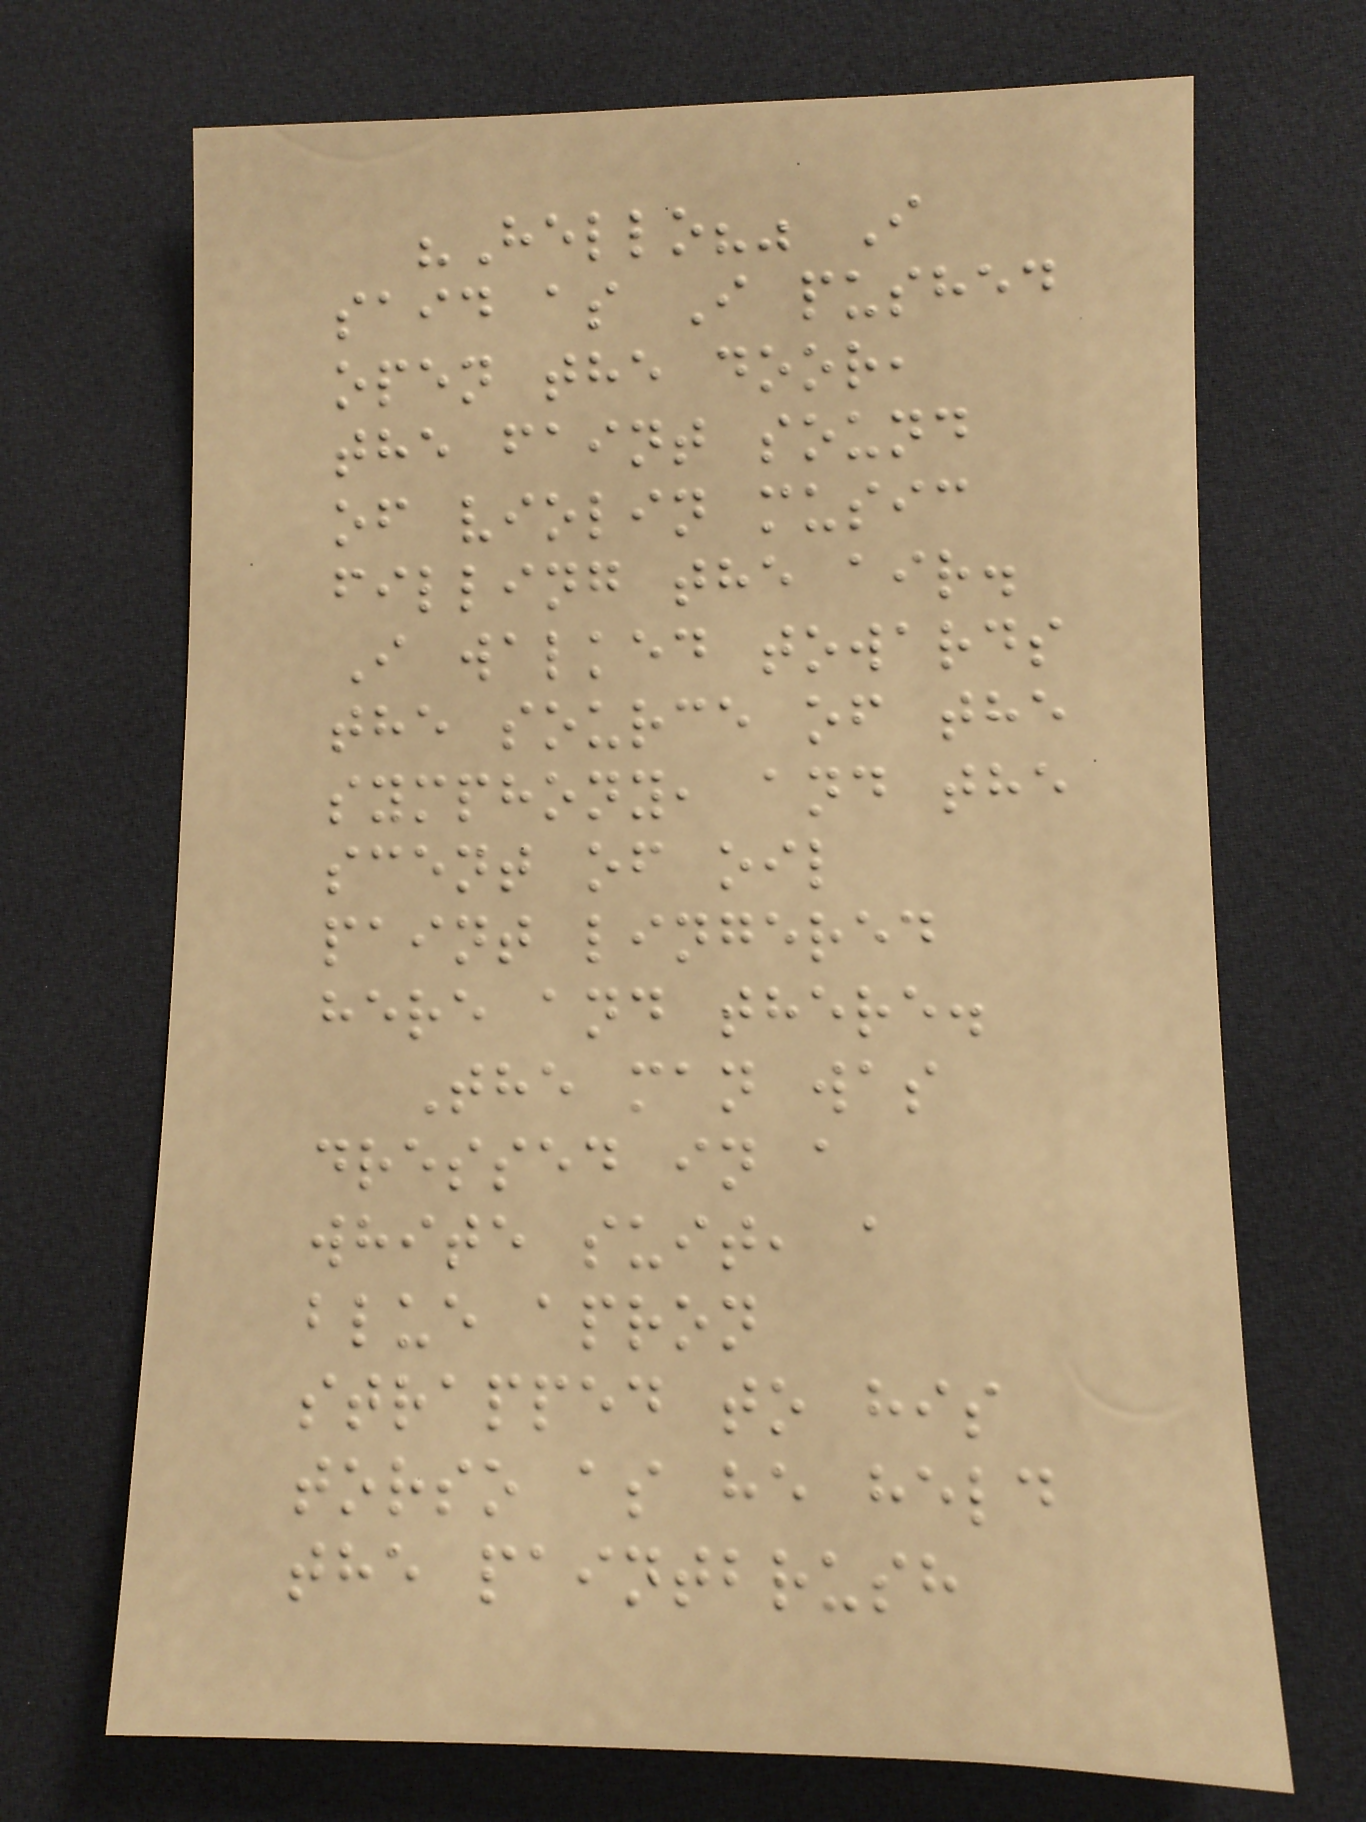"Hello?" I
said as I pushed
open the door,
the faint sound
of violin music
filling the air.
I walked towards
the source of the
symphony, and the
scent of oil
paint lingered
here and there.
The man was
dressed in a
white suit, a
blue apron
strapped to his
torso as he held
the paintbrush
